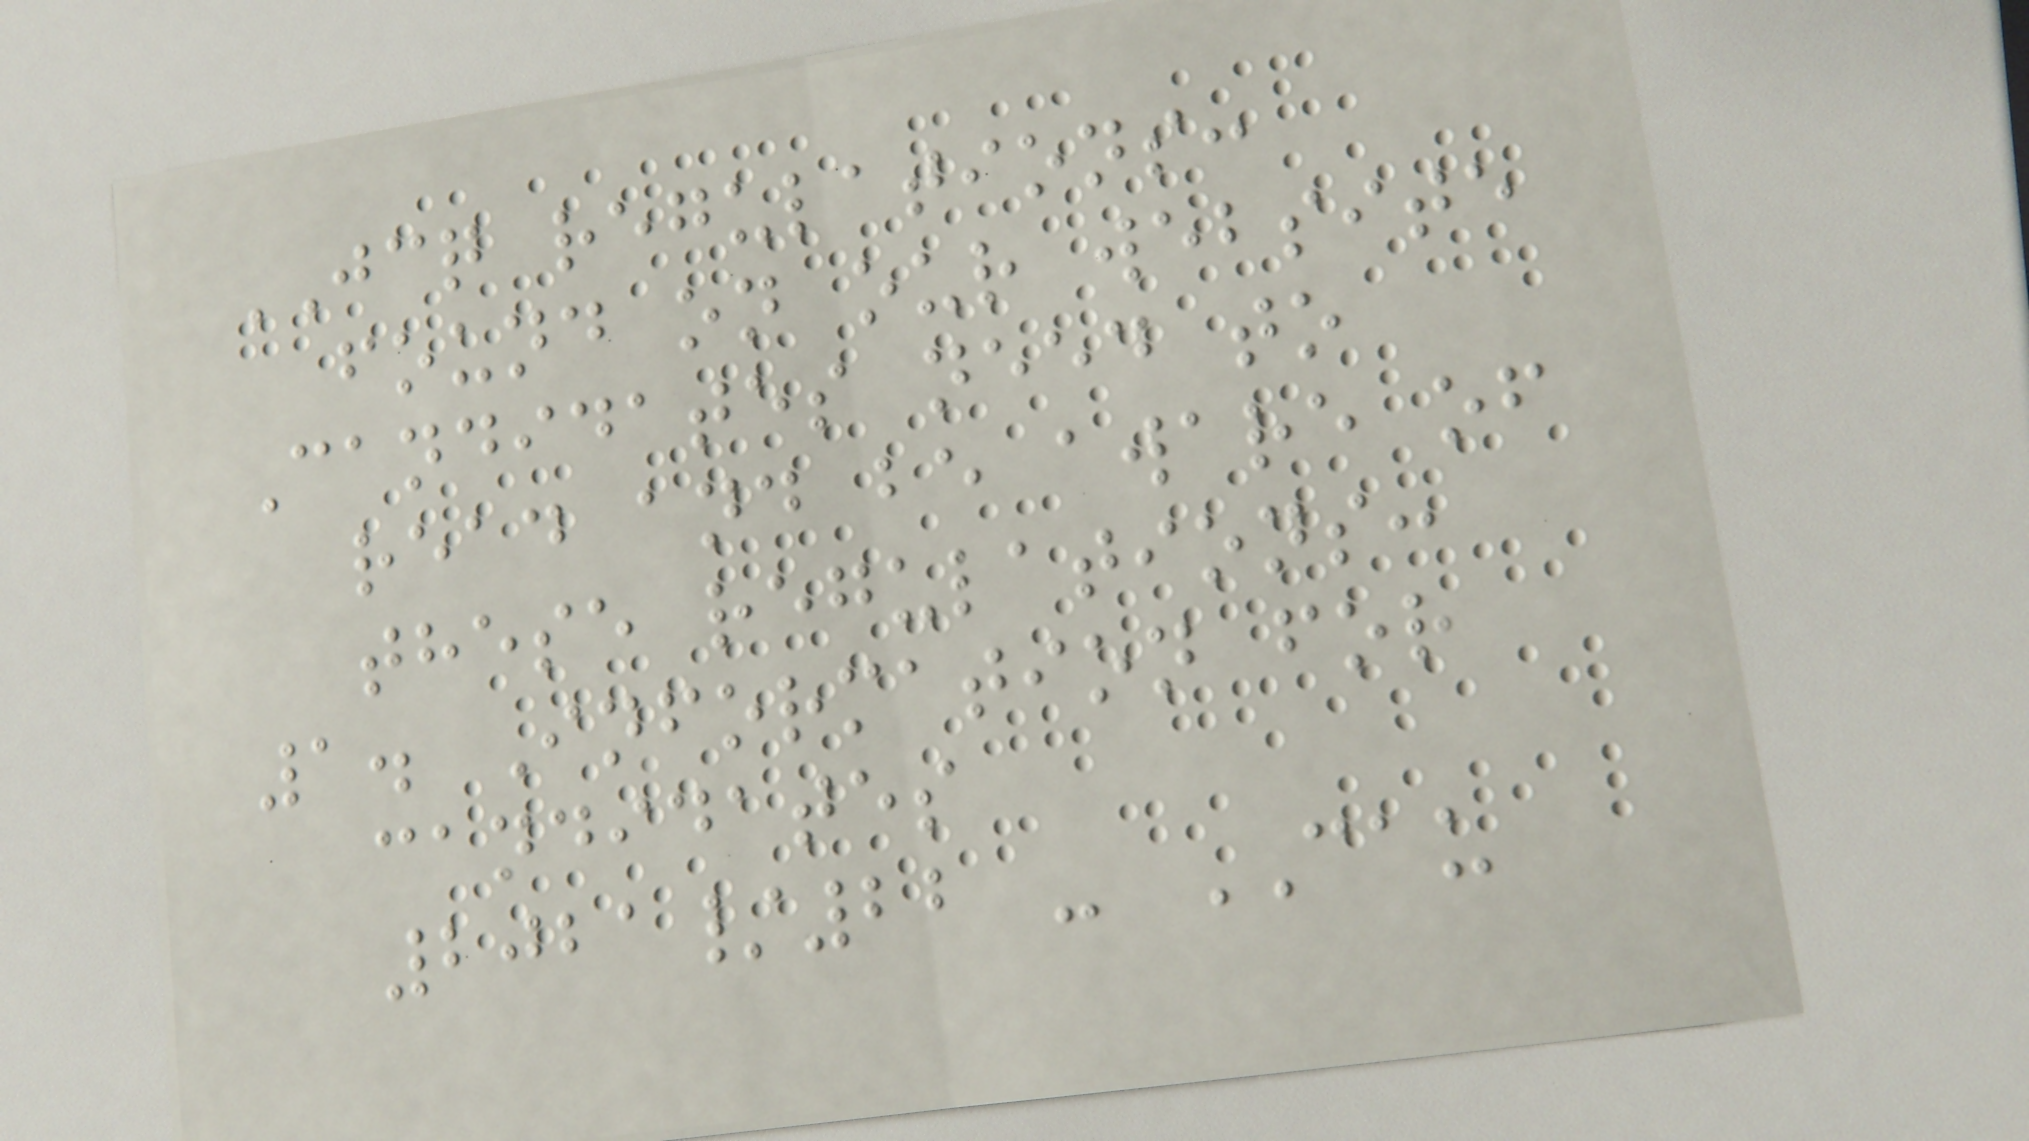JCQ regulations:
found on our website
Candidates need to
read and be aware of
these regulations:
1. Information for
candidates
2021/22 - CAU
